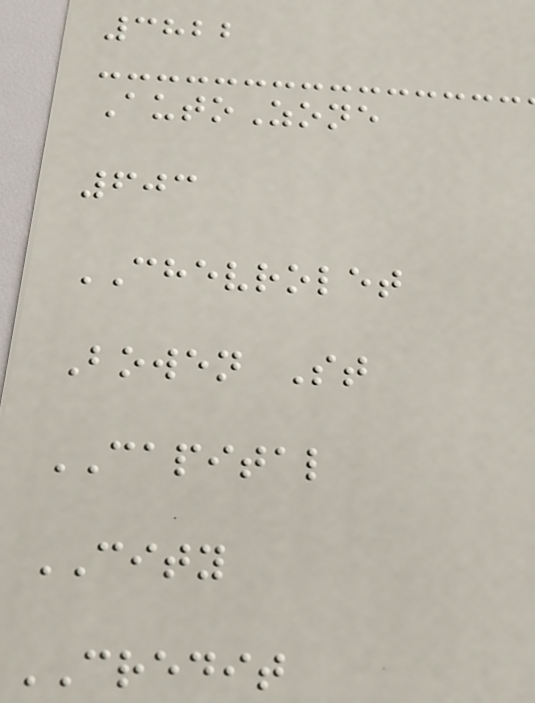3822
AutoZone
603
CHEVROLET
Bowen St
CAPITAL
CITY
CREDIT
